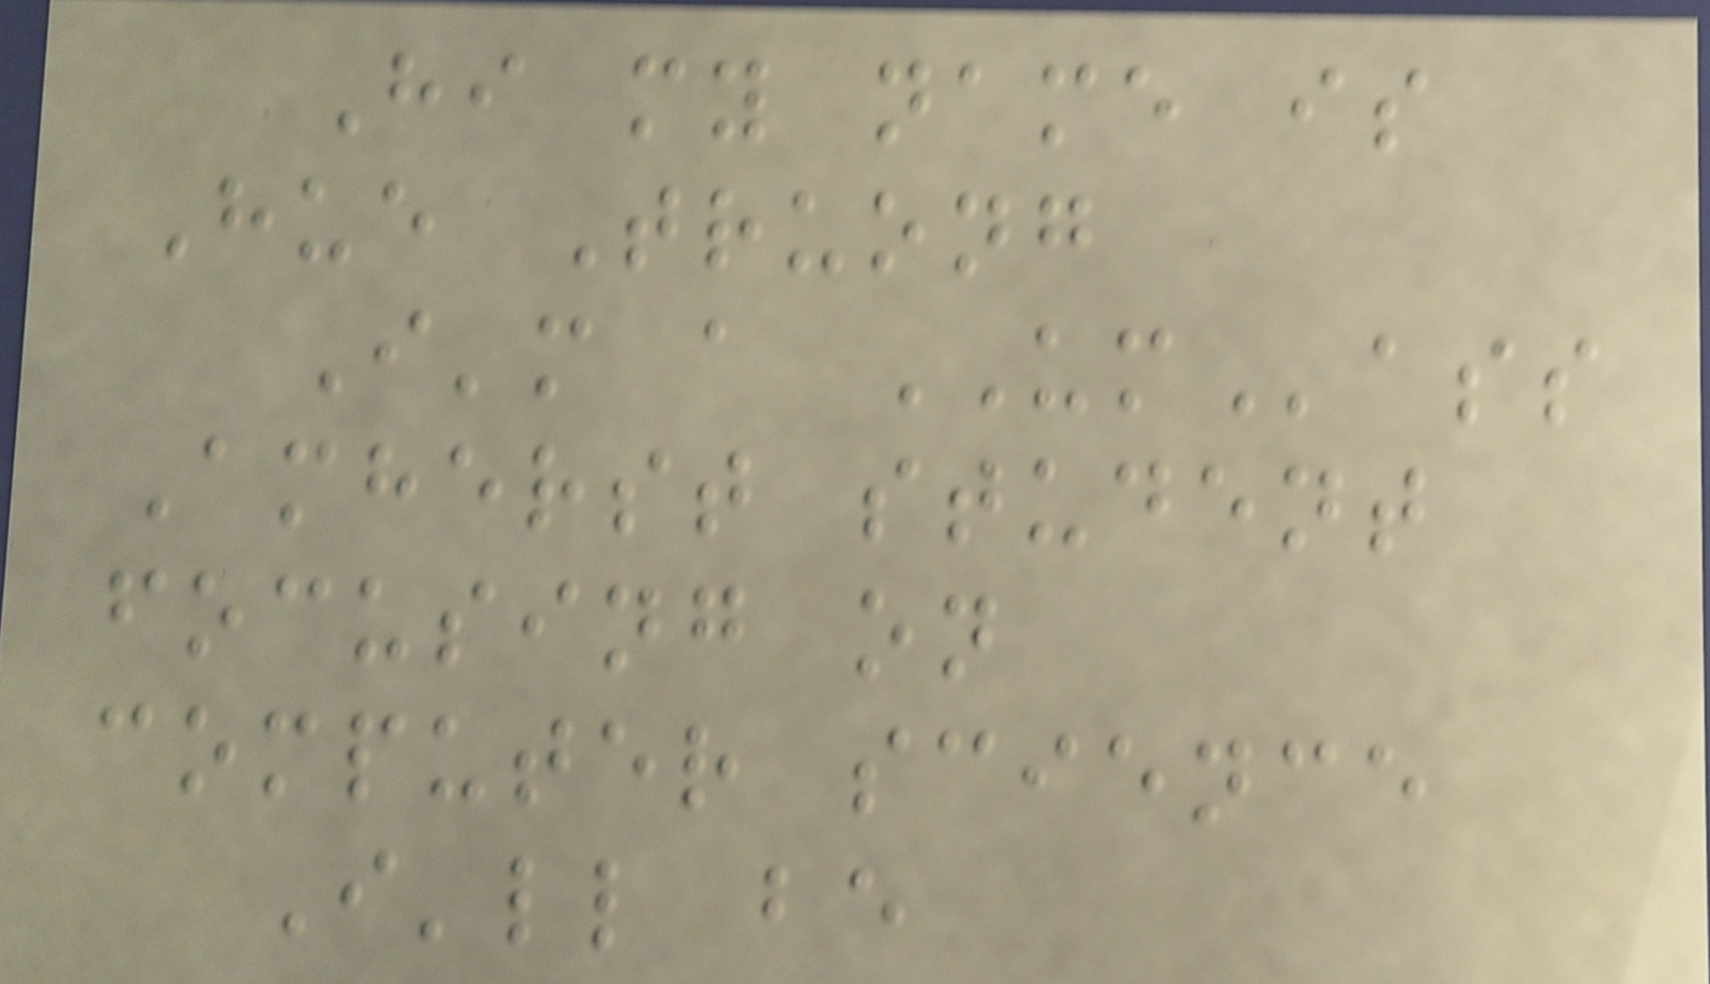Hi my name is
Hue Truong
I'm a UMass
Amherst student
focusing on
computer science
I'll be
